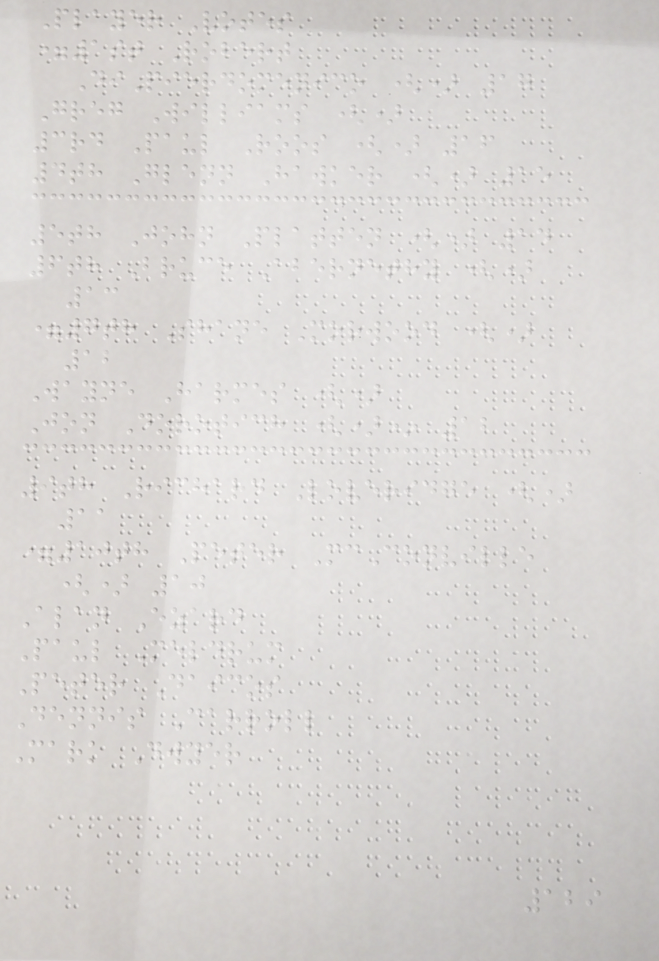Player Votes
=1st Robert
DiPierdomenico () 17
Greg Williams ()
3rd Paul Roos () 16
4th Glenn Hawker () 15
5th John Platten () 14
6th Bruce Abernethy ()
13
=7th Shane Morwood ()
12
Wayne Harmes ()
Jon Dorotich ()* 12
9th Richard Loveridge ()
11
=10th Peter McConville
() 10
Alan Ezard
Paul Meldrum
Peter Daicos
Dennis Carroll
Mark Dwyer
129
